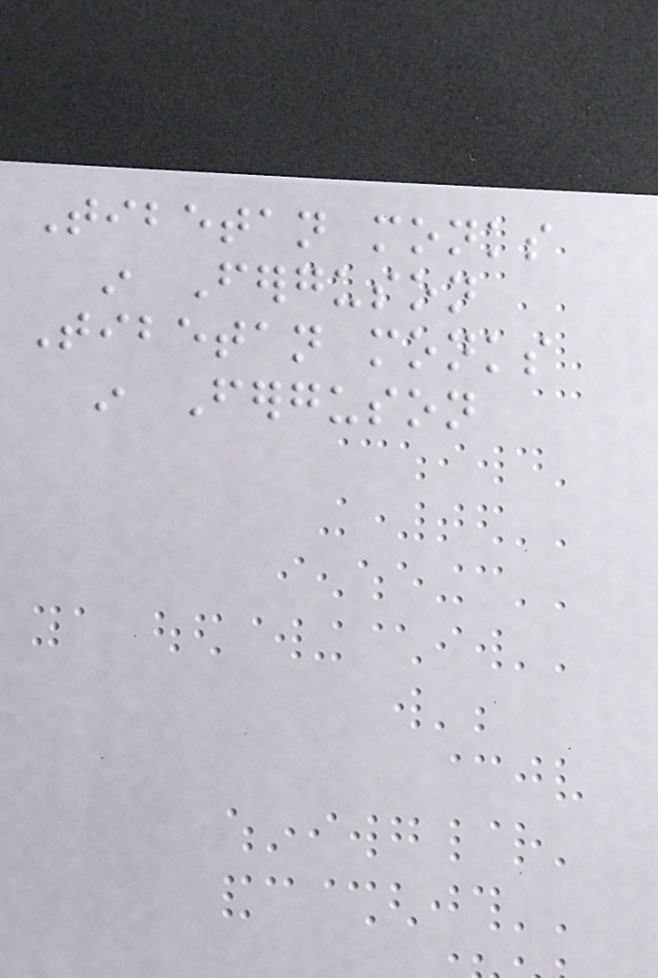Tibetan monks
in Ferguson
Tibetan monks
in Ferguson
